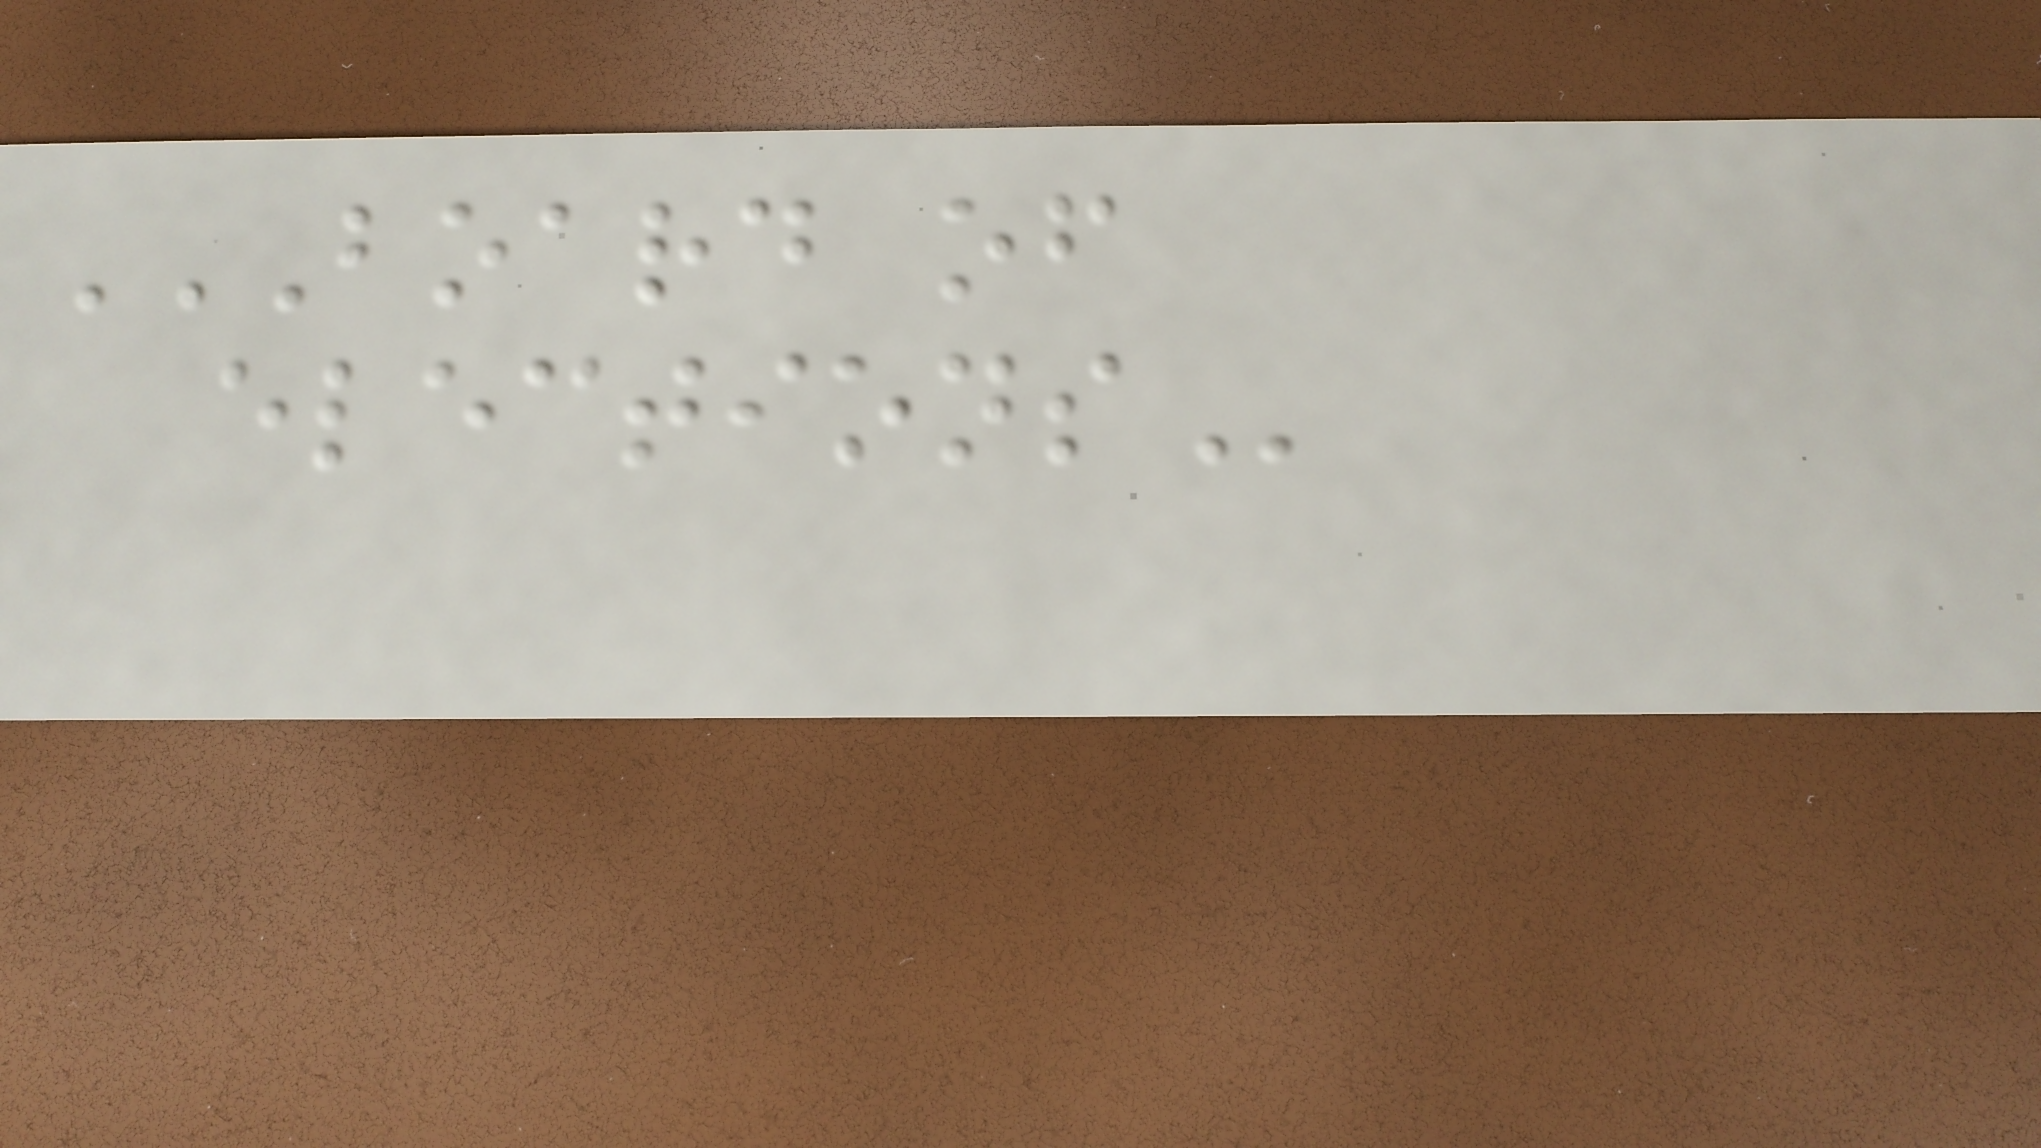BOARD OF
ELECTIONS
